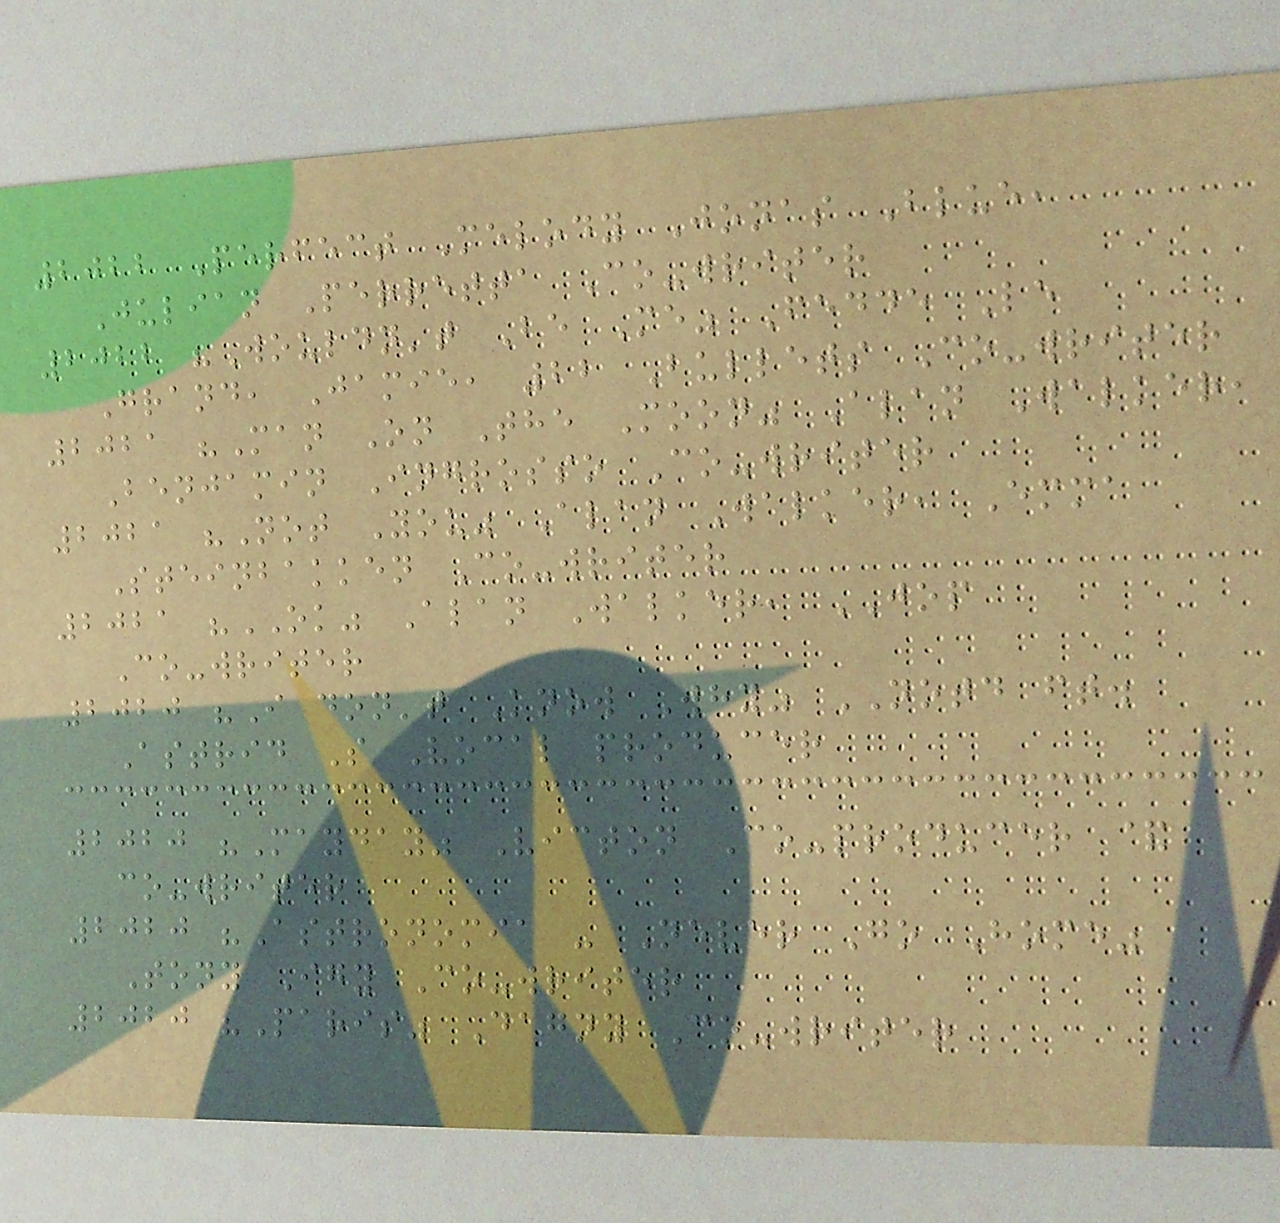2022 Perfect Melody Jonas Blue,
Julian Perretta Co-writer
2022 "Wouldn't Be Me" Fedde Le
Grand, Jamie, 22 Bullets Co-writer
2021 "Man On The Moon" Alan Walker,
Benjamin Ingrosso Co-writer
2021 "Not You" Alan Walker, Emma
Steinbakken Co-writer
2021 "OK" Alan Walker, JOP
Co-writer
2020 "I don't Know Why" NOTD ft.
Astrid S Vocal producer
2020 "Mayday" Victon Co-producer &
co-writer
2020 "Astronomia - Never Go Home"
Tony Igy Co-writer
2020 "Paris" Dagny Co-writer
